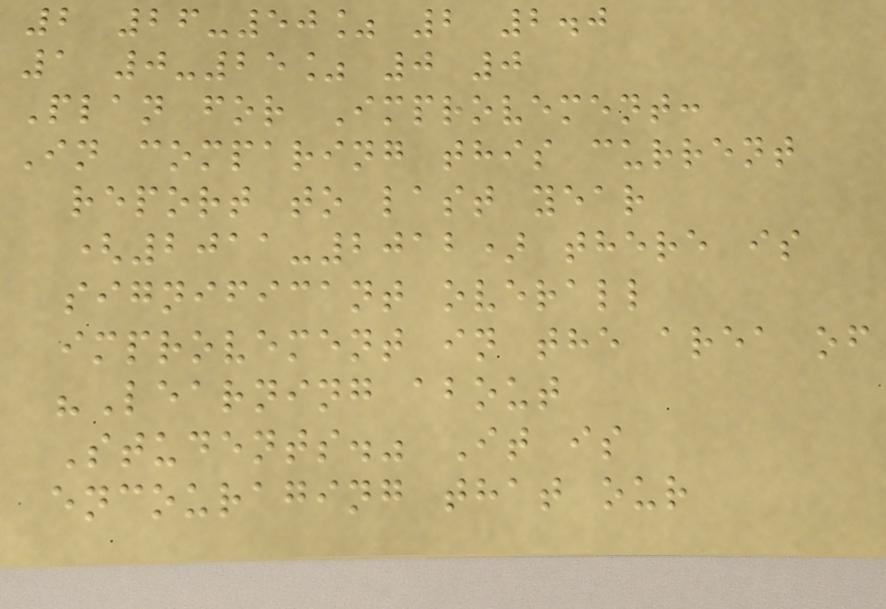2 26-50% 2 2.0
1 0-25% 0 0
Plan for Improvement:
In comparing this current
report to last year
(2011-2012) there is
significant overall
improvement in the area of
"Learning about
Students." It is
encouraging that our
